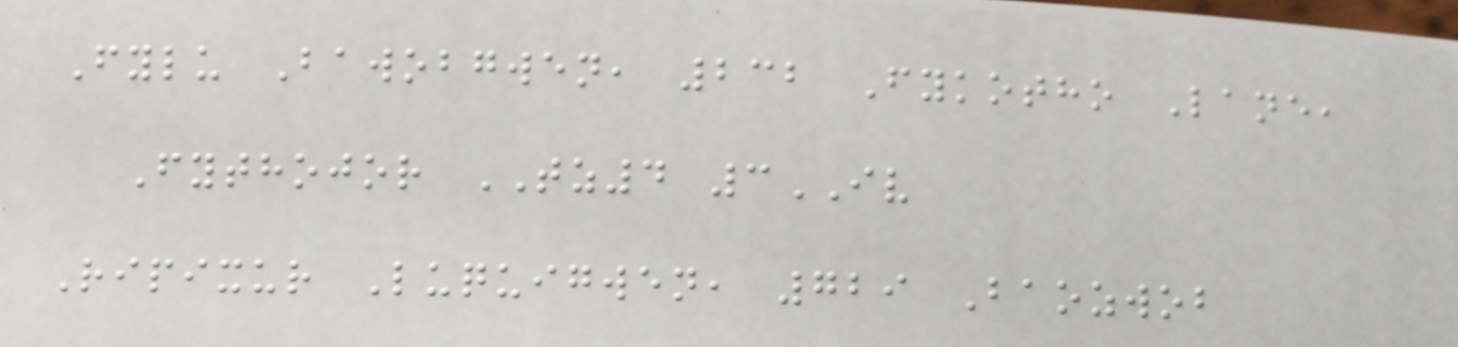Fylu Bawobgwen, 232 Fykotho Lane,
Fythojor TZ4 3IV
Ripixur Luquigwen, 729 Baozwob
